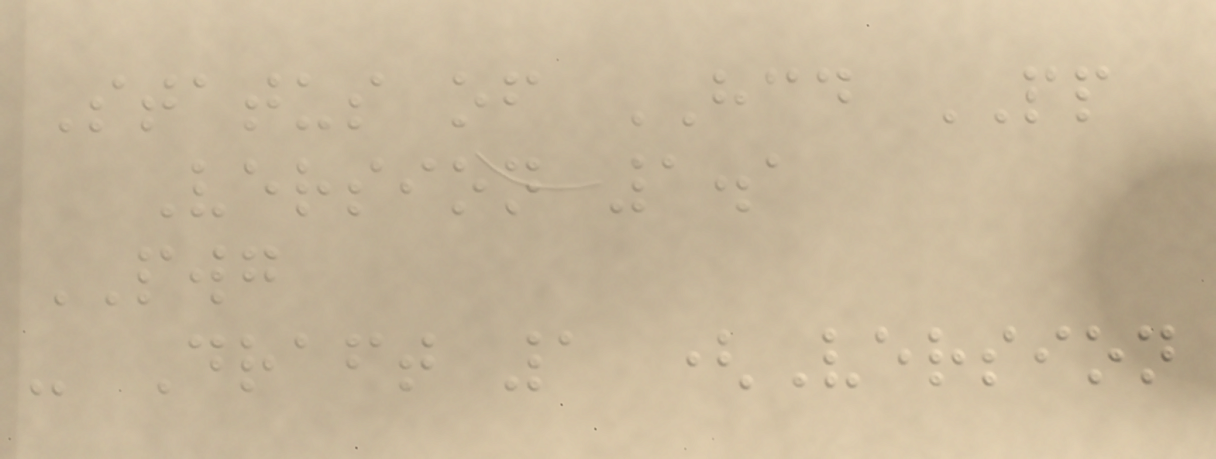Status of HCD PP
Version 1.1
PWG
- Draft 1 (Version
